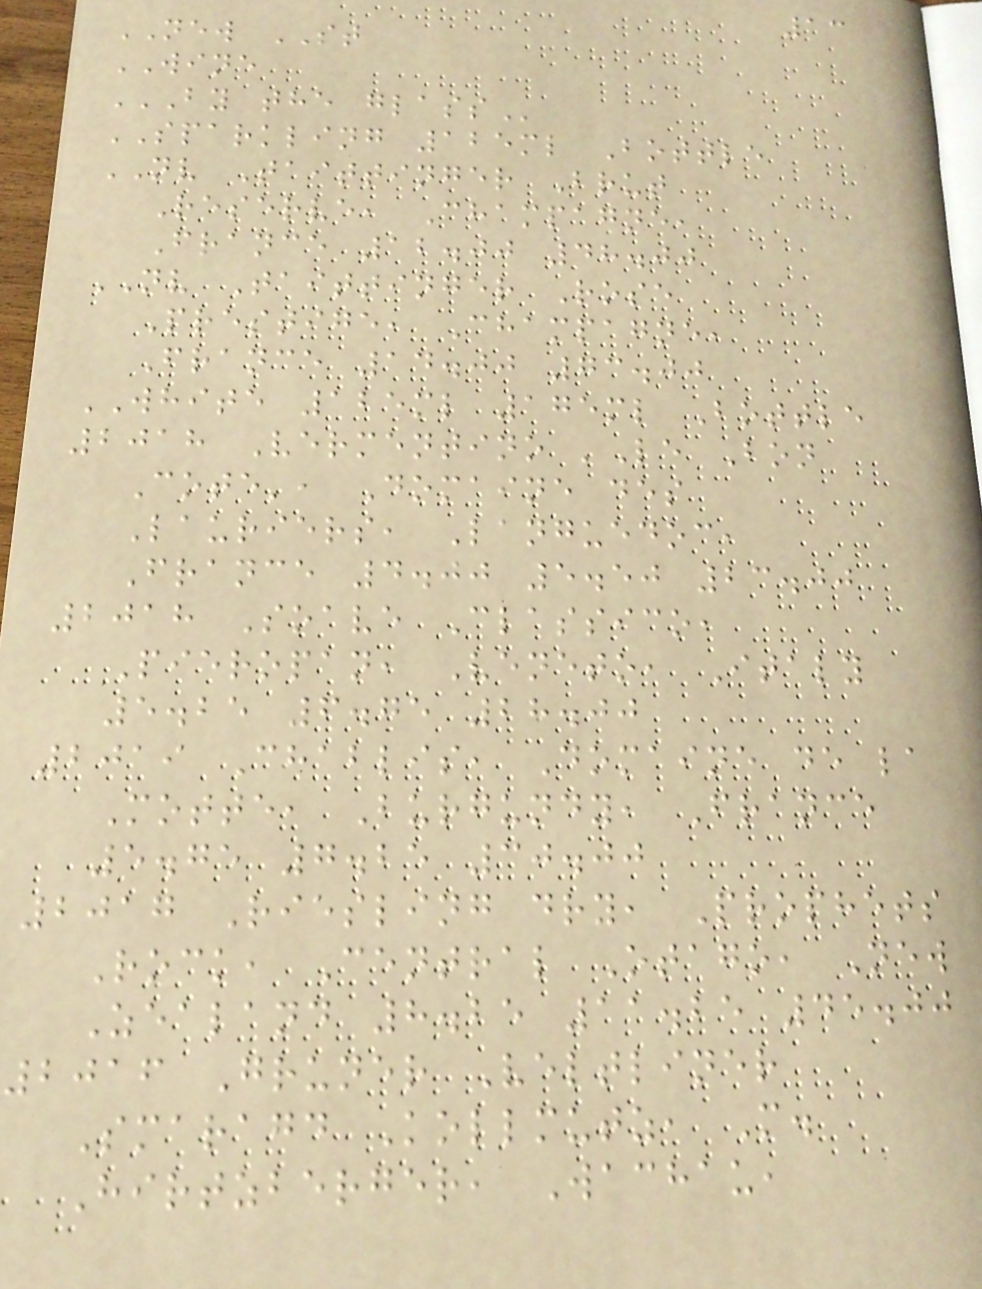13
NEW ST
WINE
BY THE GLASS
SPARKLING 125ml Bottle
NV Taittinger Brut
Reserve, Champagne,
France 12.00 48.00
NV Taittinger Rose
Prestige, Champagne,
France 14.00 73.00
WHITE 125ml 175ml Bottle
2018 Vermentino 'Le Bon
Cote', Domaine des
Lauriers, Languedoc,
France 4.00 5.50 23.00
2018 Soave Classico,
Pieropan, Veneto, Italy
5.25 6.75 28.00
2019 Chablis, Domaine de la
Motte, Burgundy, France
5.75 7.25 30.00
2017 Riesling dry, Prophets
Rock, Central Otago, New
Zealand 8.25 11.25 45.00
2016 Gruner Veltliner
Smaragd Kollmutz, M.
Hirtzberger, Wachau,
